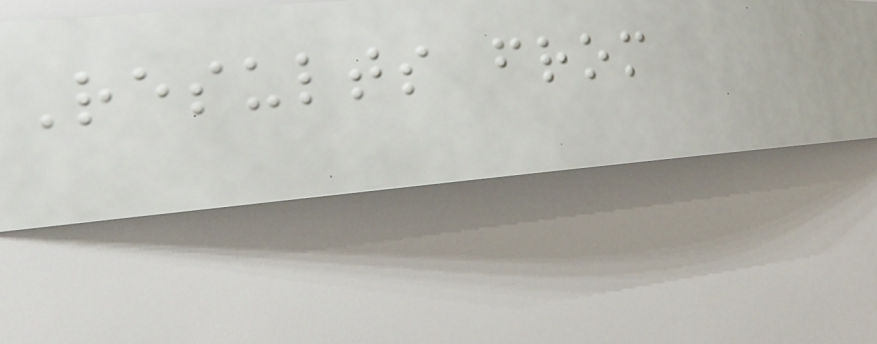Results from
